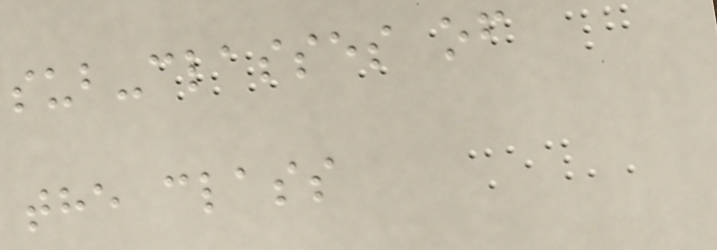sub-classes of
the class
